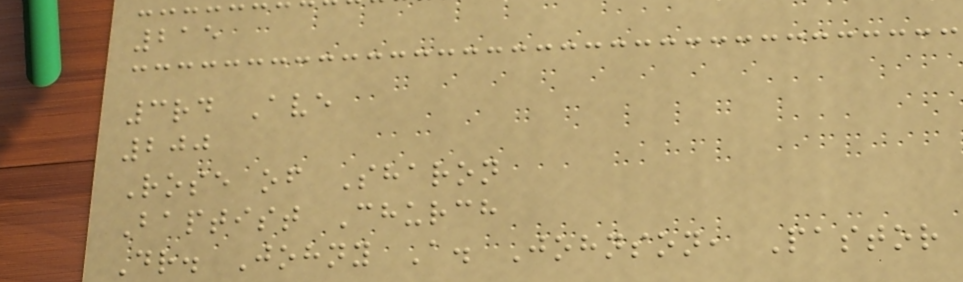215
3rd Ave
200
Rose of Sharon
Baptist Church
Dr. Johny A. Johnson, Pastor
